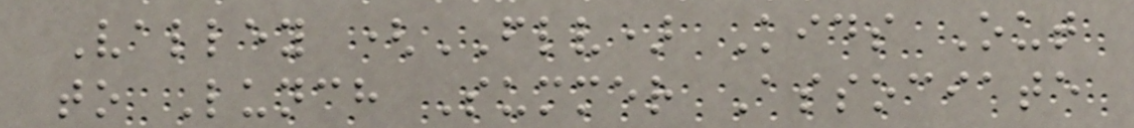Valley (FLV) Kids Out
to Lunch Summer Associate
